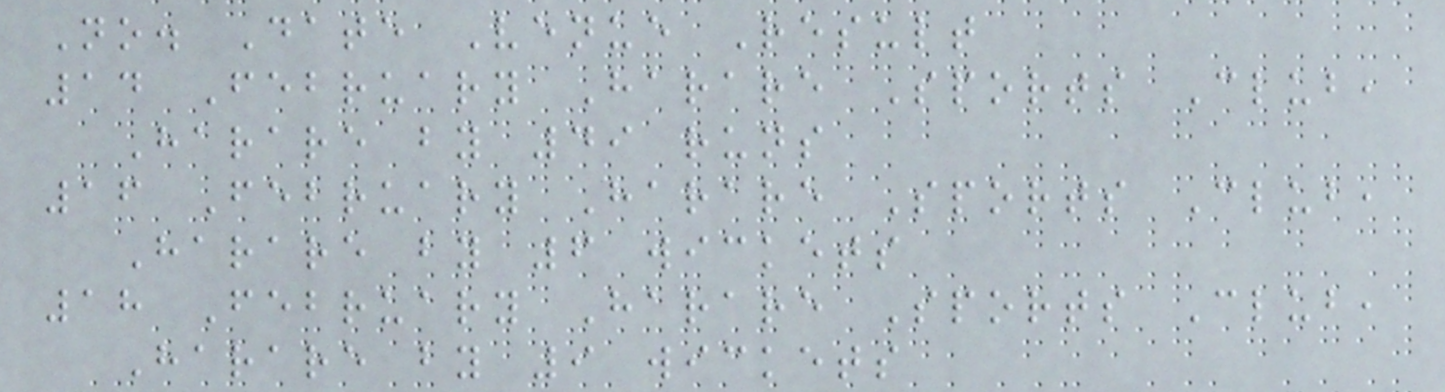No. Date Venue Result
14 February Harare Sports Club,
Harare by 49 runs
16 February Harare Sports Club,
Harare by 6 wickets
18 February Harare Sports Club,
Harare by 9 wickets
